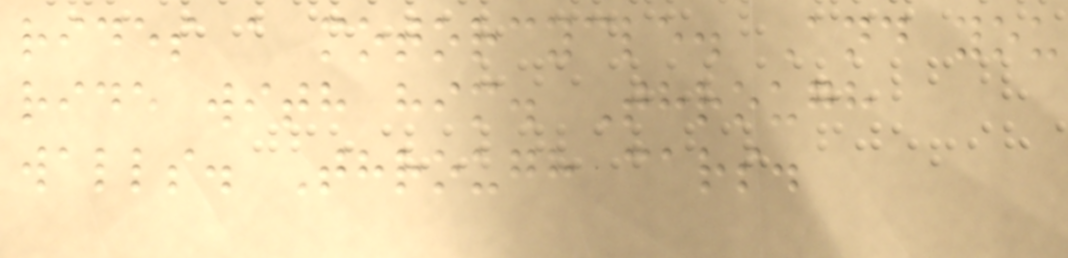rides a motorcycle. And you
ride with him. Through
walls. Through cars.
